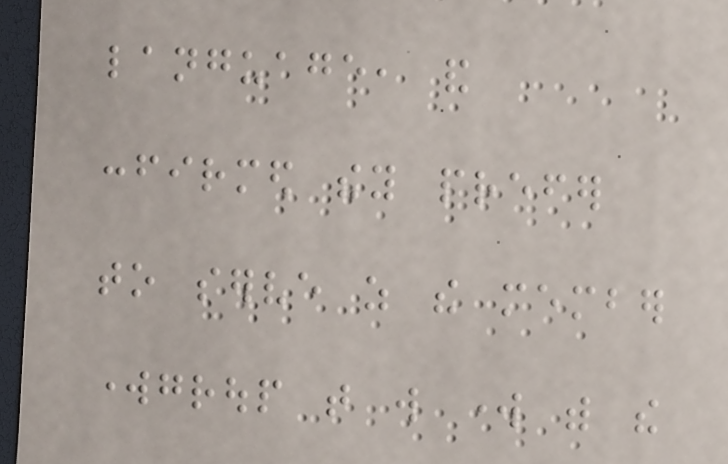language, and
confirmed they prefer
to serve as the member
workgroup that will work with the
